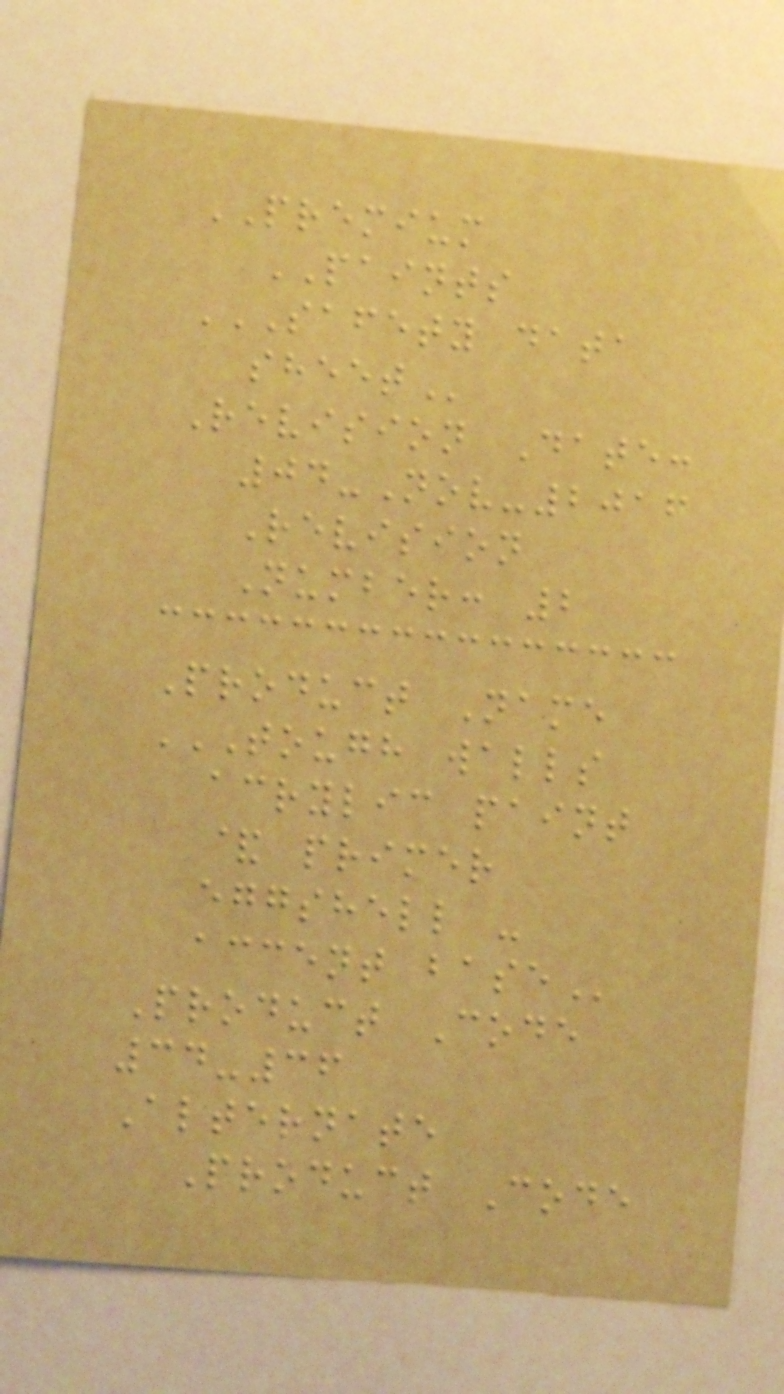PREMIUM
PAINTS
SAFETY DATA
SHEET
Revision Date:
04-Nov-2016
Revision
Number: 2
Product Name
TOUGH WALLS
ACRYLIC PAINT
& PRIMER
EGGSHELL -
ACCENT BASE
Product Code
34-36
Alternate
Product Code
